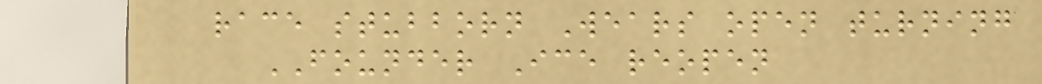race stubborn Wears open turning
FOUNDER Ice reopen
